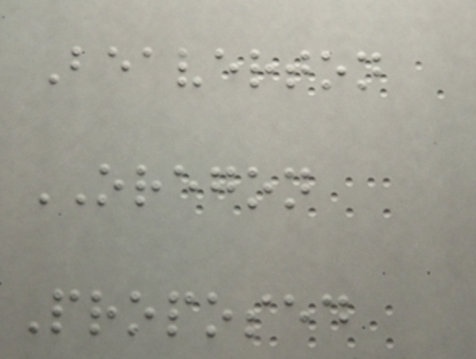Beaverton
OREGON
Proposed
